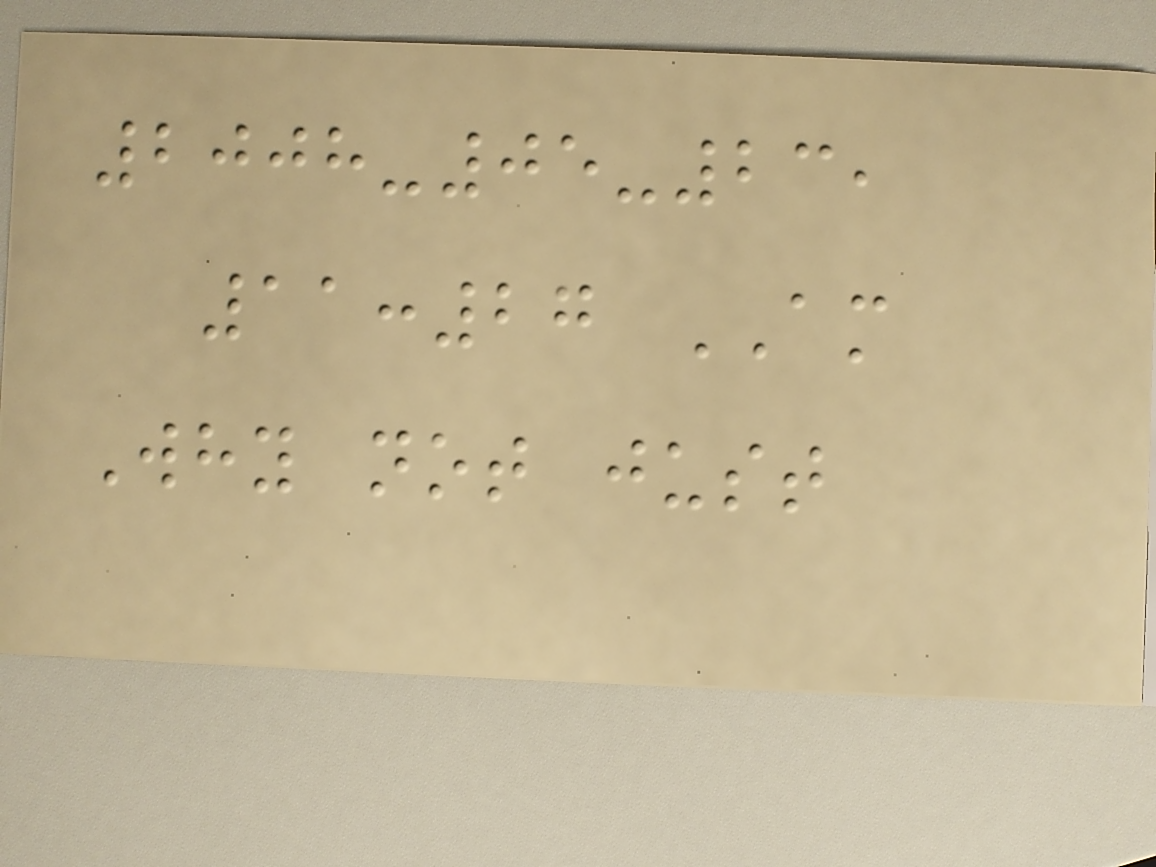2008-05-23,
11:27 AM
Why not just
